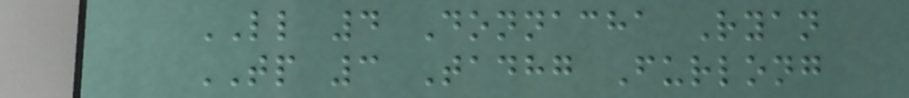LL 4 Donnacha Ryan
TP 3 Tadhg Furlong
